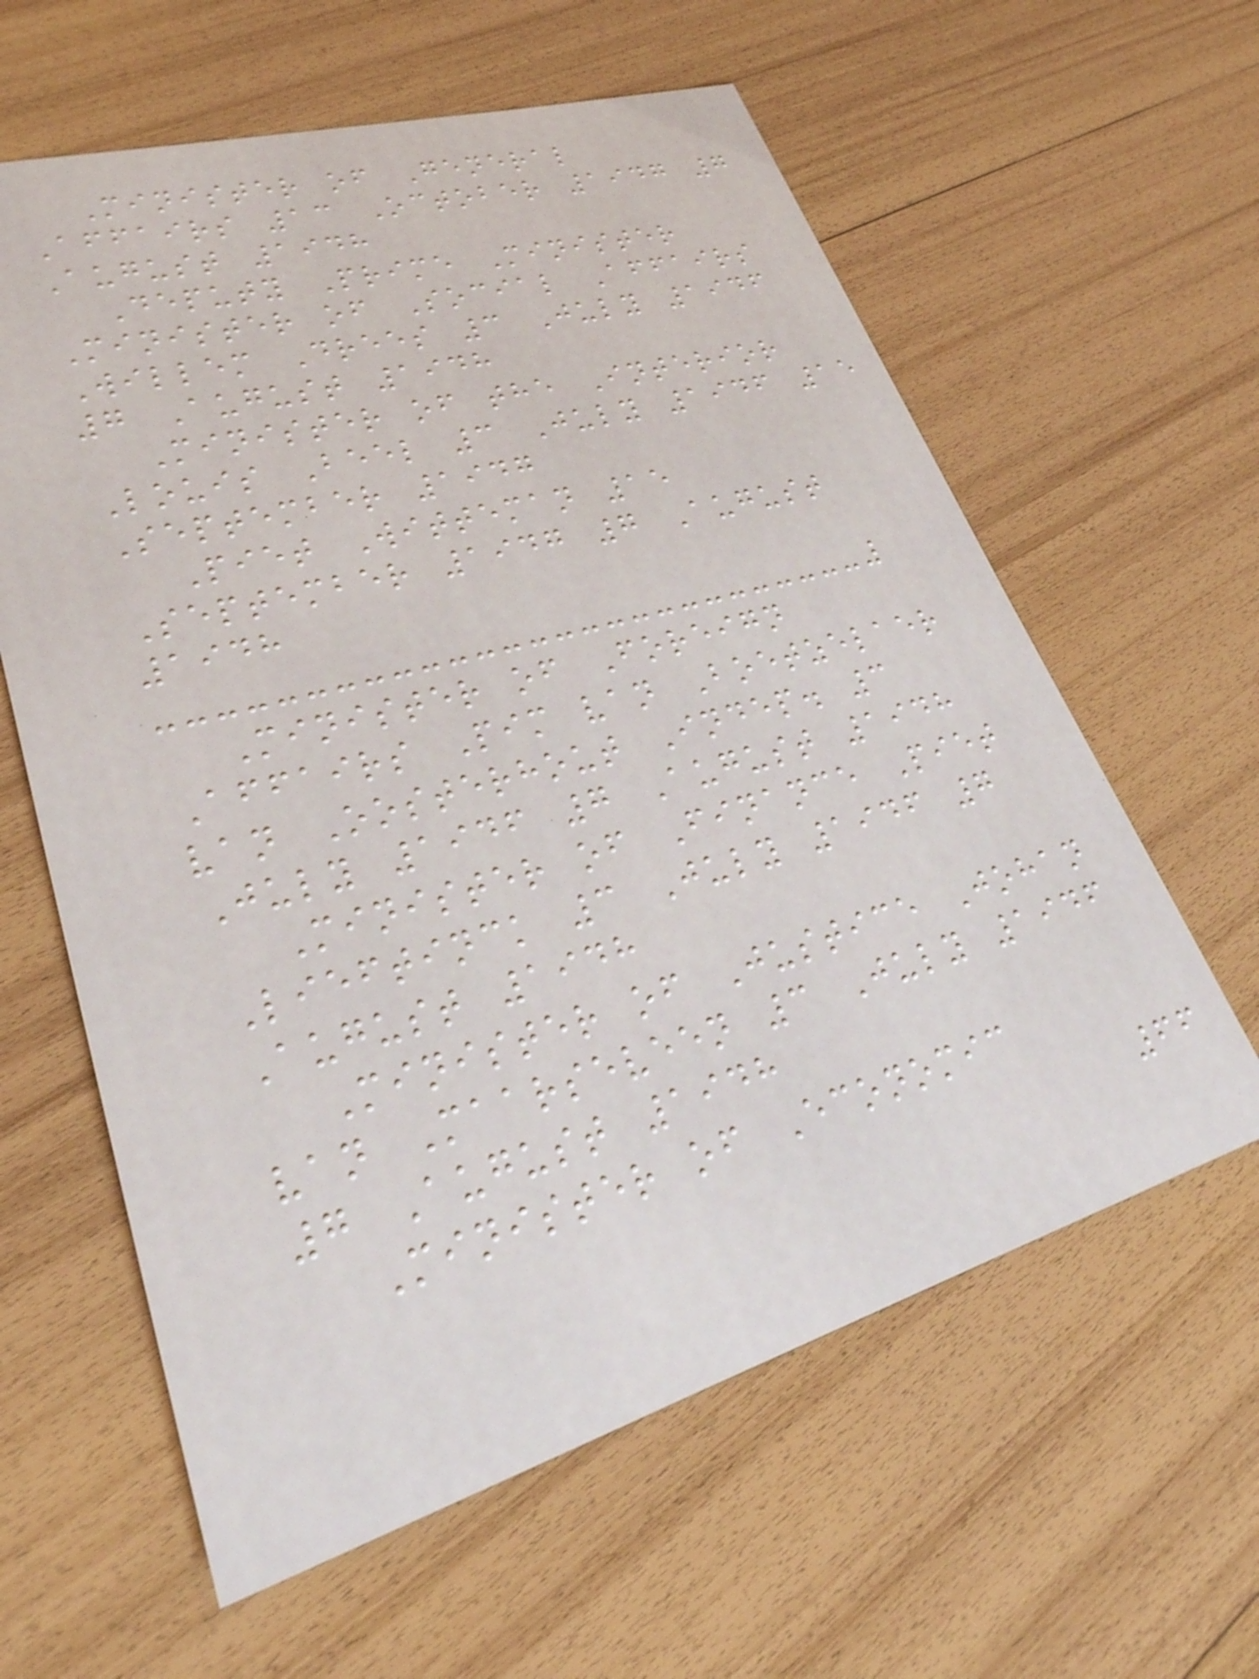Minister of General
Affairs 13 October 1947 7
August 1948
Deputy Prime Minister
Minister of Social Affairs
Willem Drees 3 July 1946
7 August 1948
Minister of the Interior
Louis Beel 3 July 1946 15
September 1947
Piet Witteman 15
September 1947 7 August
1948
Minister of Foreign
Affairs Pim van Boetzelaer
van Oosterhout Indep. 3
July 1946 7 August 1948
Minister of Finance Piet
Lieftinck 3 July 1946 7
August 1948
Minister of Justice Johan
van Maarseveen 3 July 1946
7 August 1948
Minister of Economic
66
